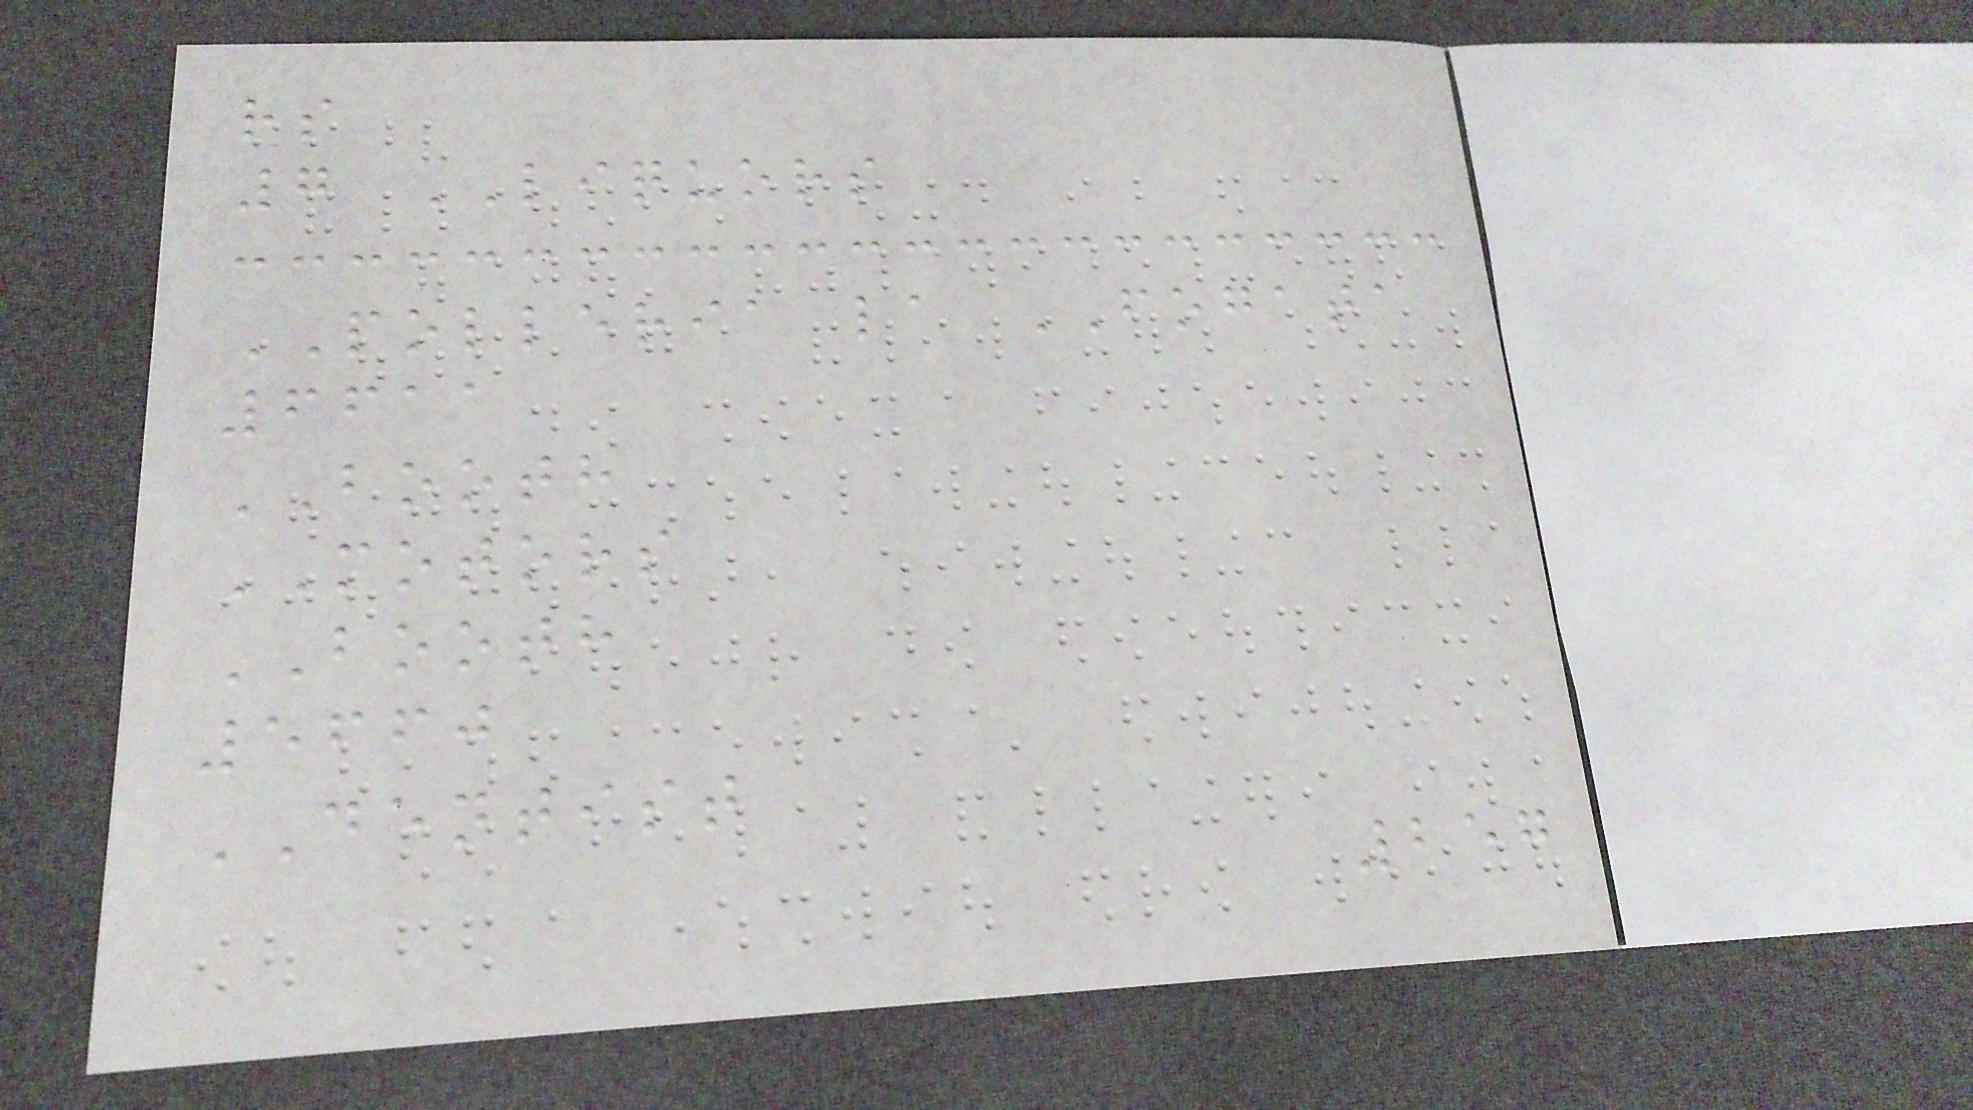rs
7 LIQUORS
POLLERIA la FOGATA
6611
BOOTH
MOTORS
BOOTH
5660
DENTIST
257
